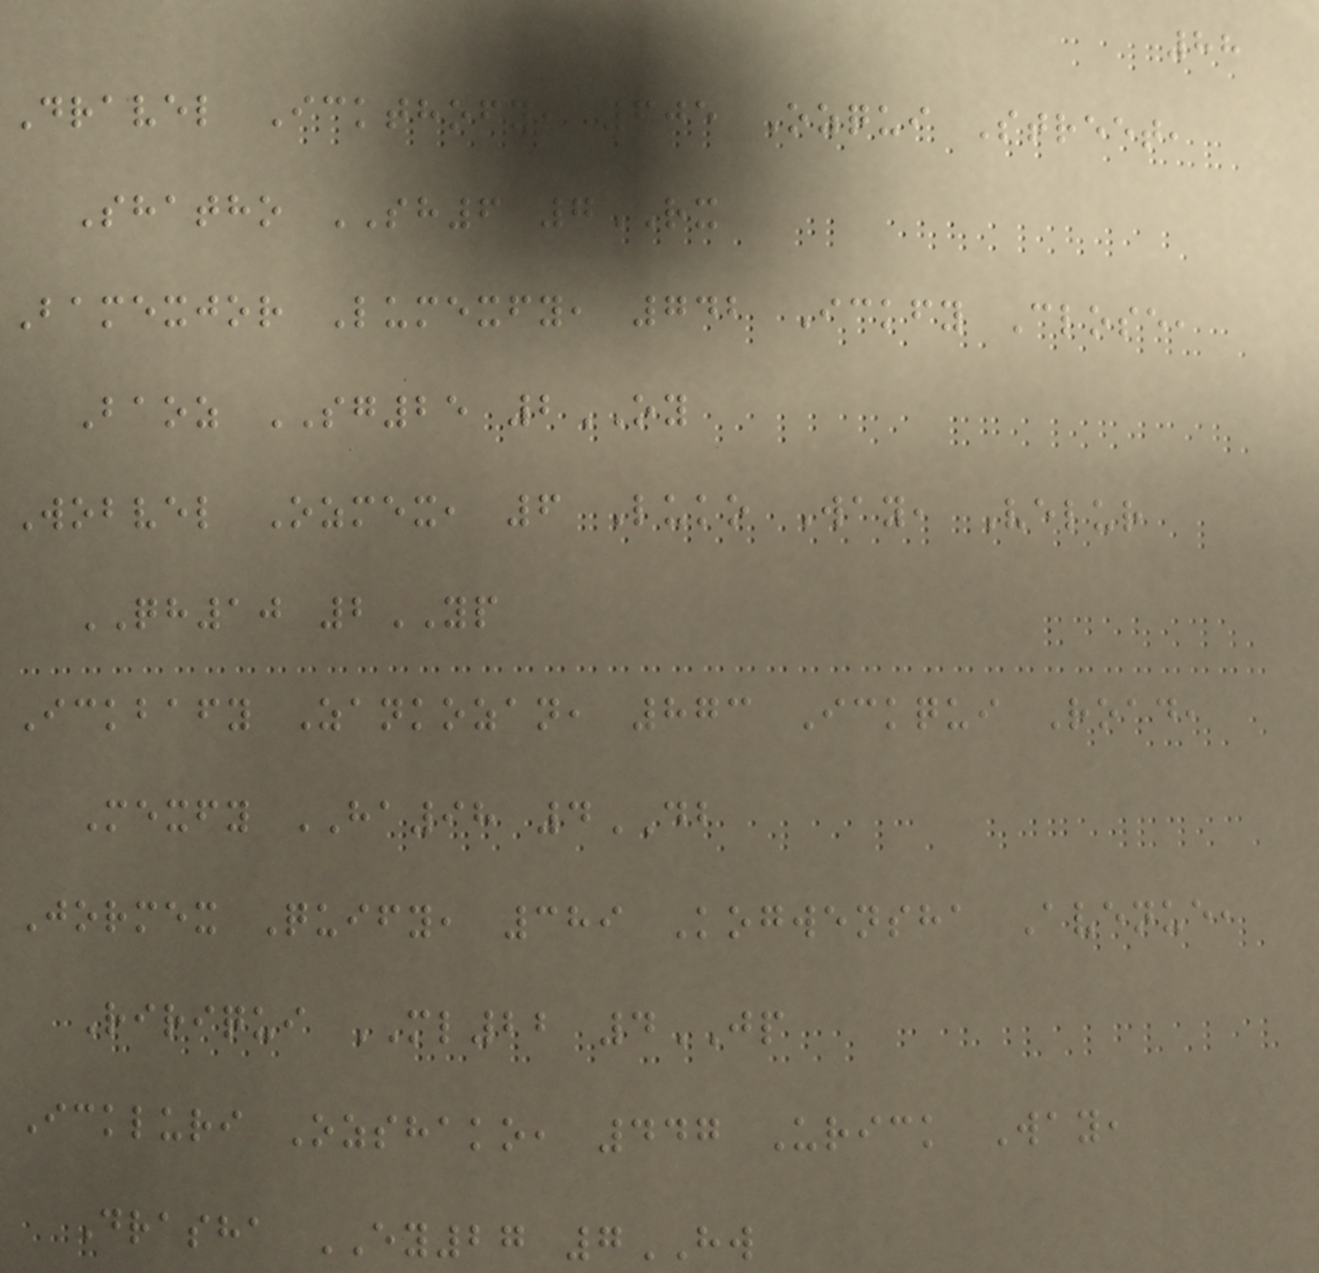88
Dravel Ickthofy, 605 Ozqui Street,
Shatho SH6 7RX
Bamexjor Lumexfy, 742 Ickfy Close,
Baoz SG25 2OY
Wobvel Ozmex, 6 Luko Way, Velur
QH10 2YP
Ickbafy Zankozan, 873 Ickqui Road,
Mexfy HA98 4DB
Jormex Quify, 389 Kogwensha Avenue,
Ririqui ML22 4JP
Ickluri Ozshako, 447 Urick Way,
Drasha EY27 7HW
